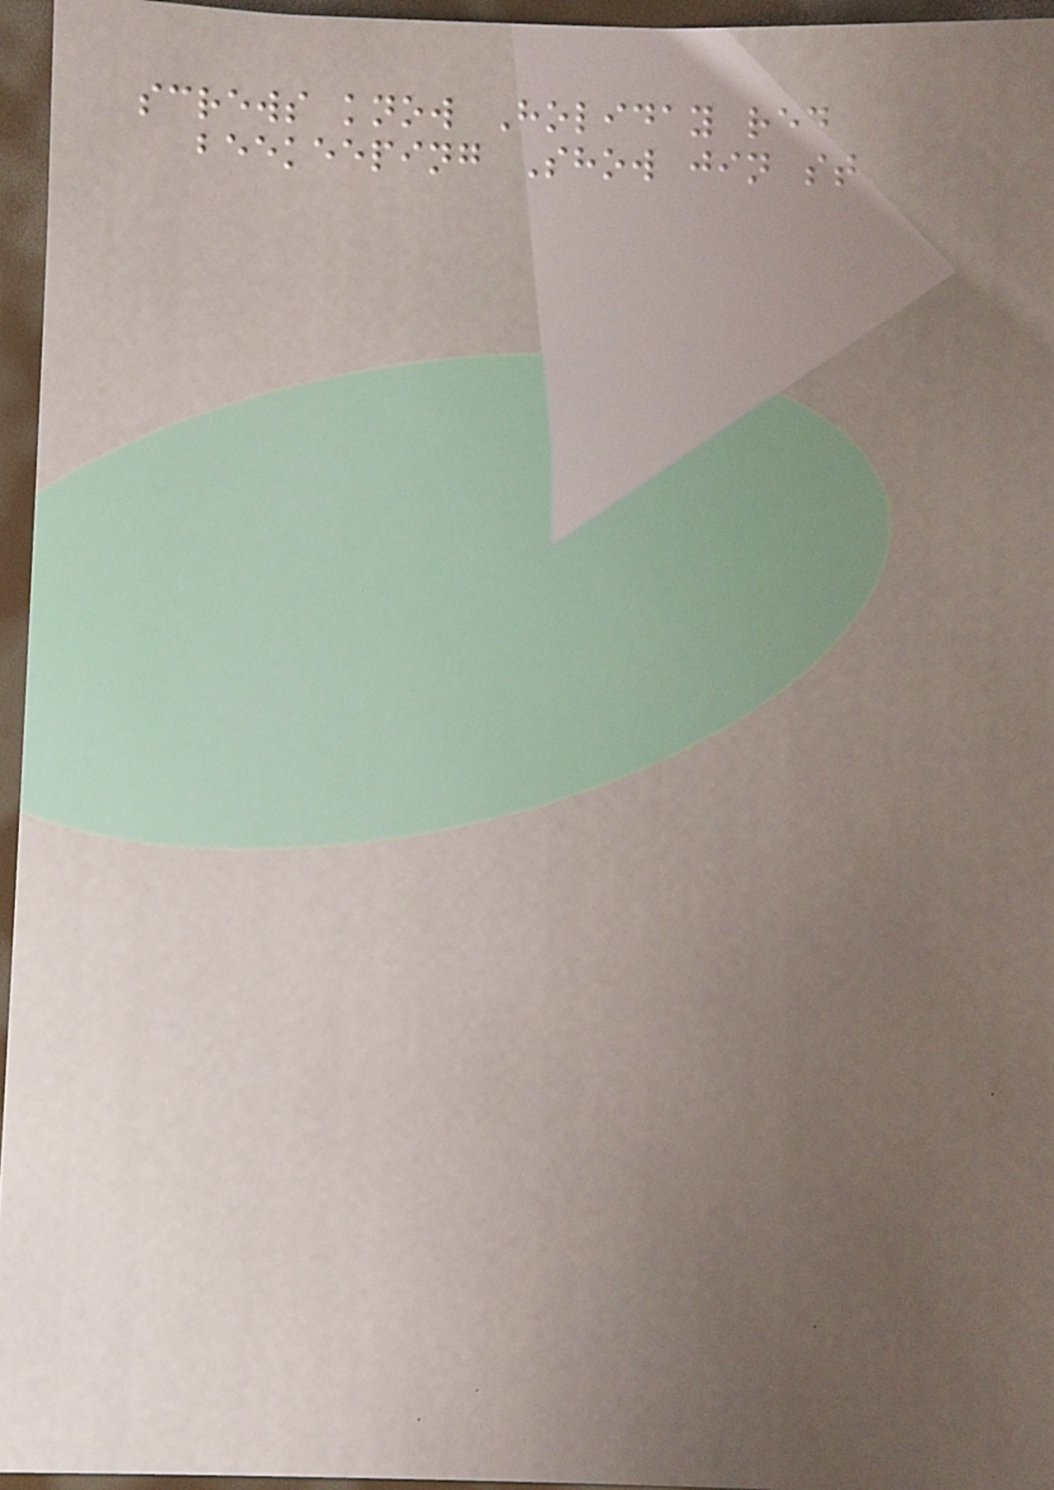screws know Holiday red
beekeeping Show jin st
